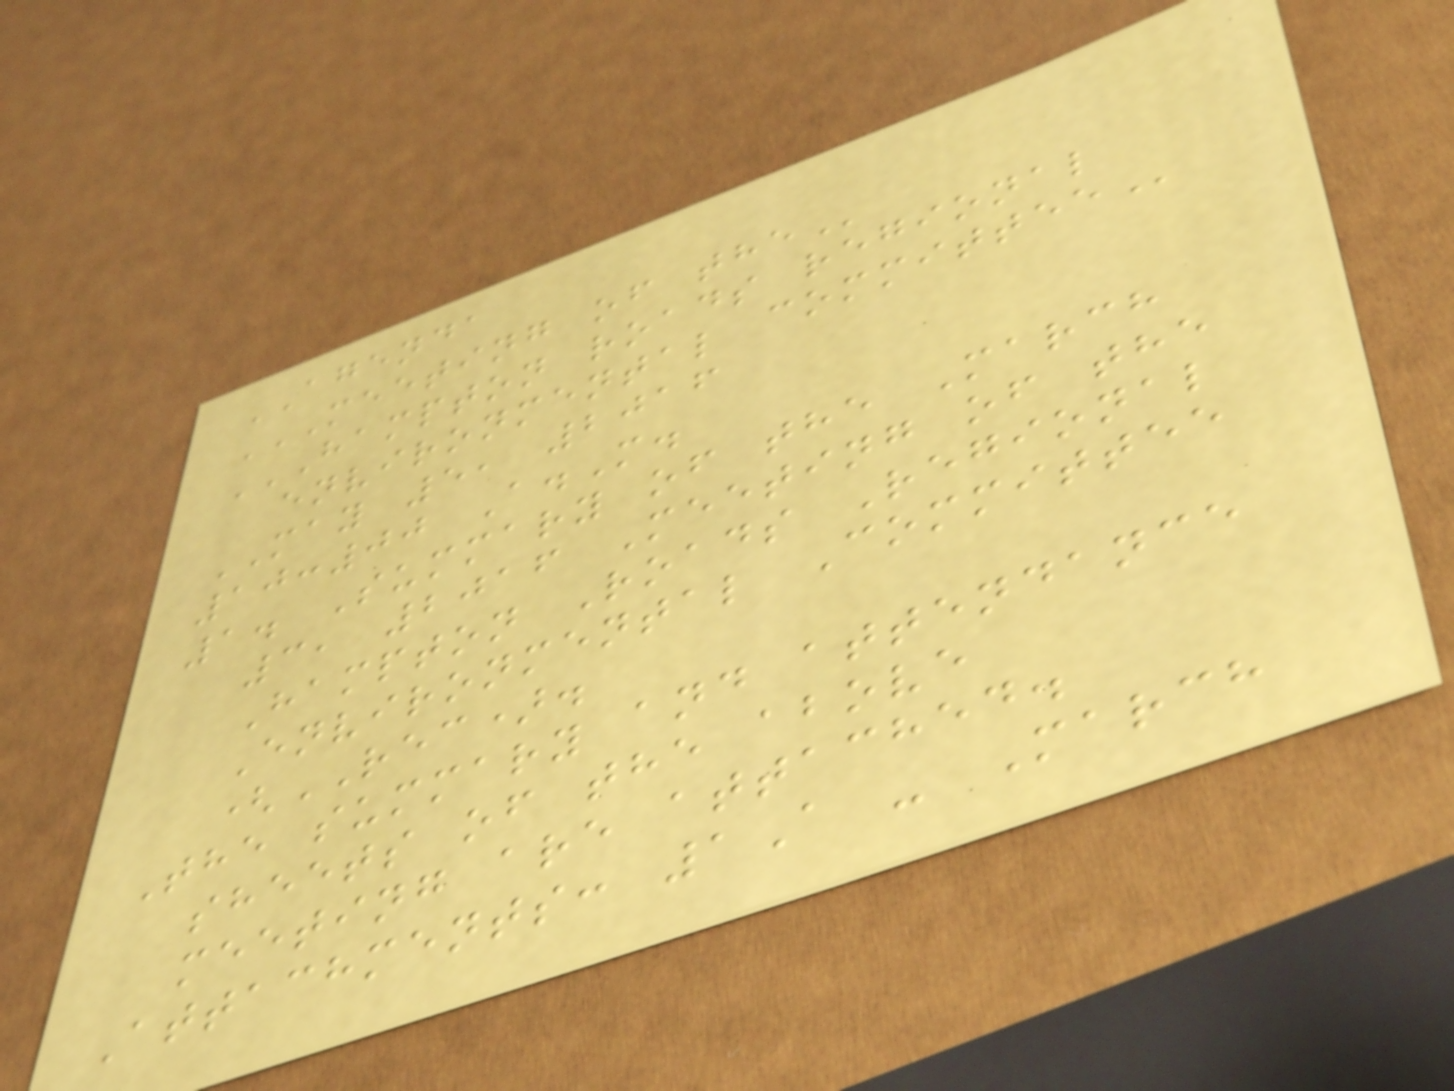AGENDA
MEETING OF THE
HAMPTON ROADS REGIONAL
ENVIRONMENTAL COMMITTEE
MAY 5, 2016
10:00 A.M.
1. Summary of the March
3, 2016 Meeting of the
Hampton Roads Regional
Environmental Committee
(REC).
The summary and attendance
sheets of the above
meeting are attached.
Attachments: 1A - March
